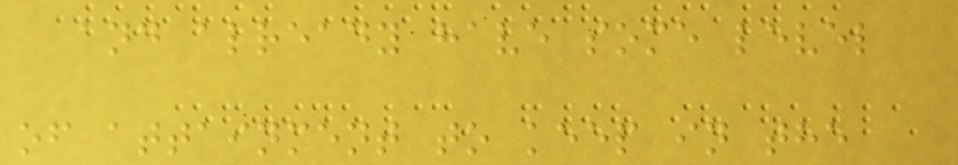and already have some level
of attainment to keep in the
